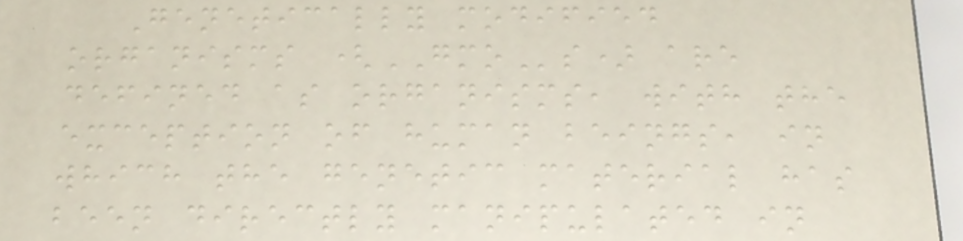Genetically modified
organisms (GMOs) are
defined as organisms, with the
exception of human beings, in
which the genetic material has
been directly manipulated in
